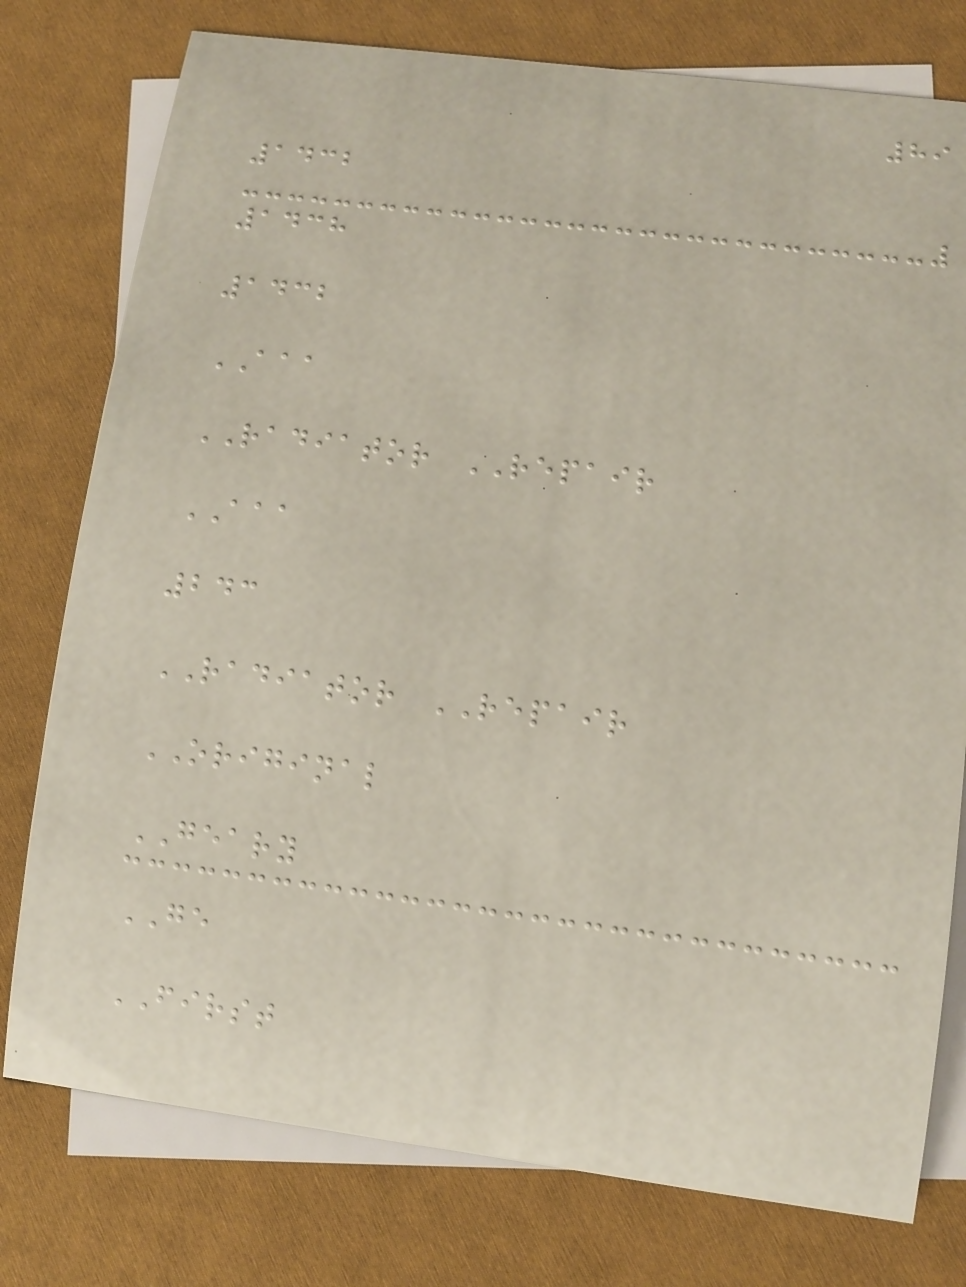89
1432
1438
1432
AAA
RADIATOR REPAIR
AAA
243
RADIATOR REPAIR
ORIGINAL
GEARY
GE
FIRST
